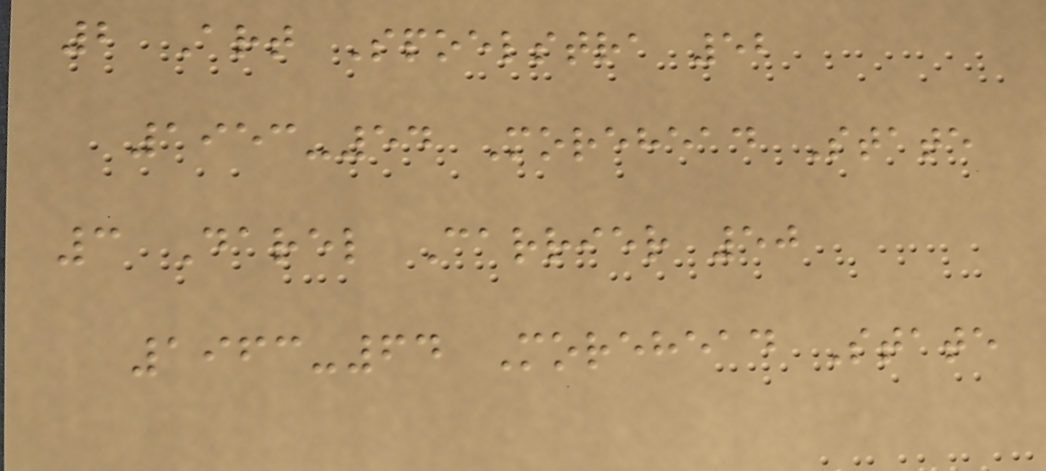2 Art Spoelstra 52
1953-54 Morehead State
3 Darel Carrier 50
1963-64 Morehead State
